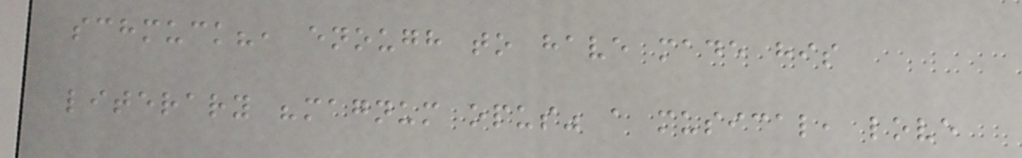schmuck?, enough to have made his
literary "magnum opus" a musical, love
